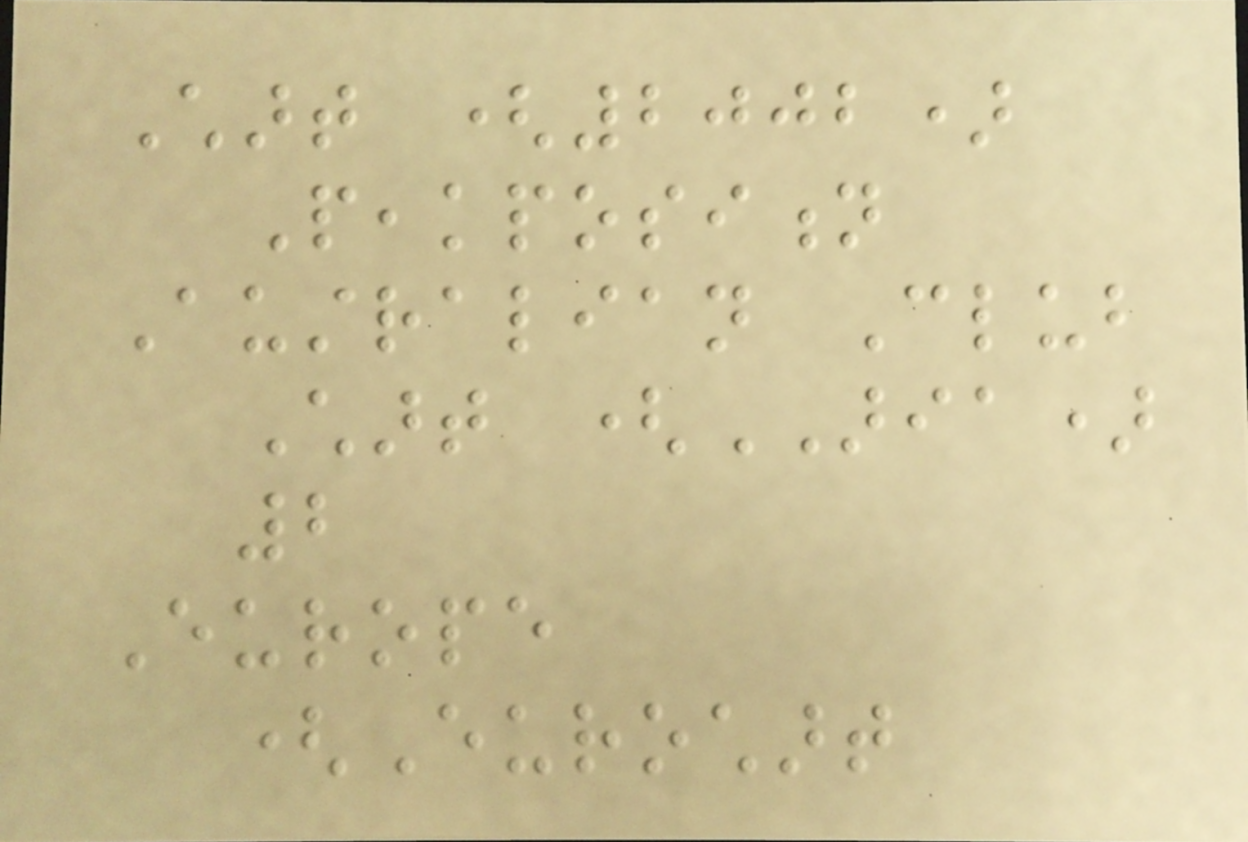Chart (2002)
Peakposition
Australian Club
Chart (ARIA)
2
Europe
(Eurochart
